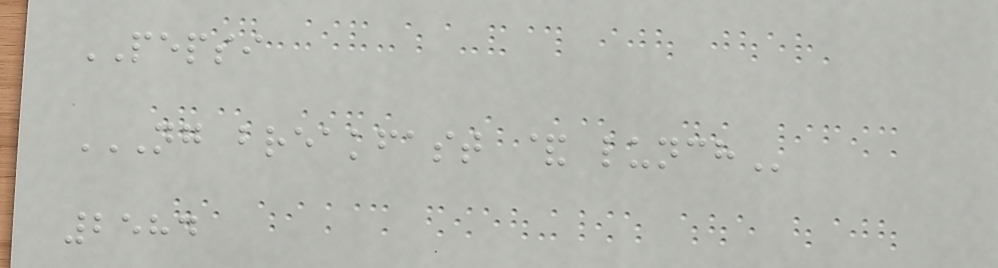PEPSI
NG BREAKFAST & LUNCH
2584
